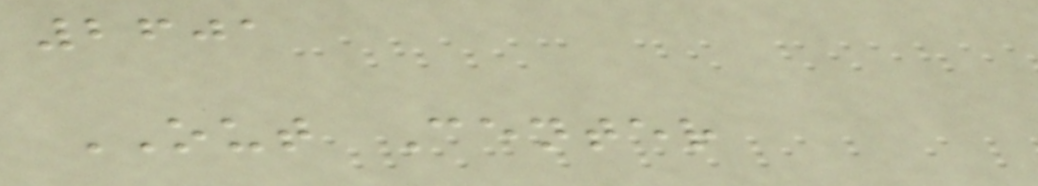2601
OUT Center
